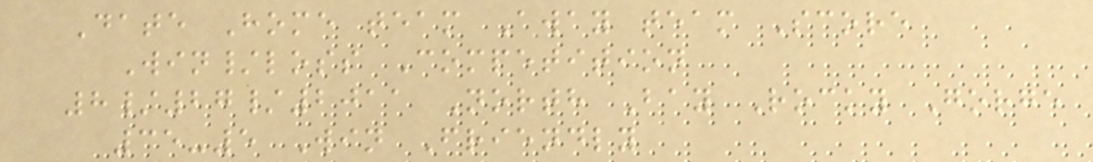Date Home team Away team Score
Win/loss Competition
8/27/2011 North Bay Rocky Gorge
35-5 Win Friendly
